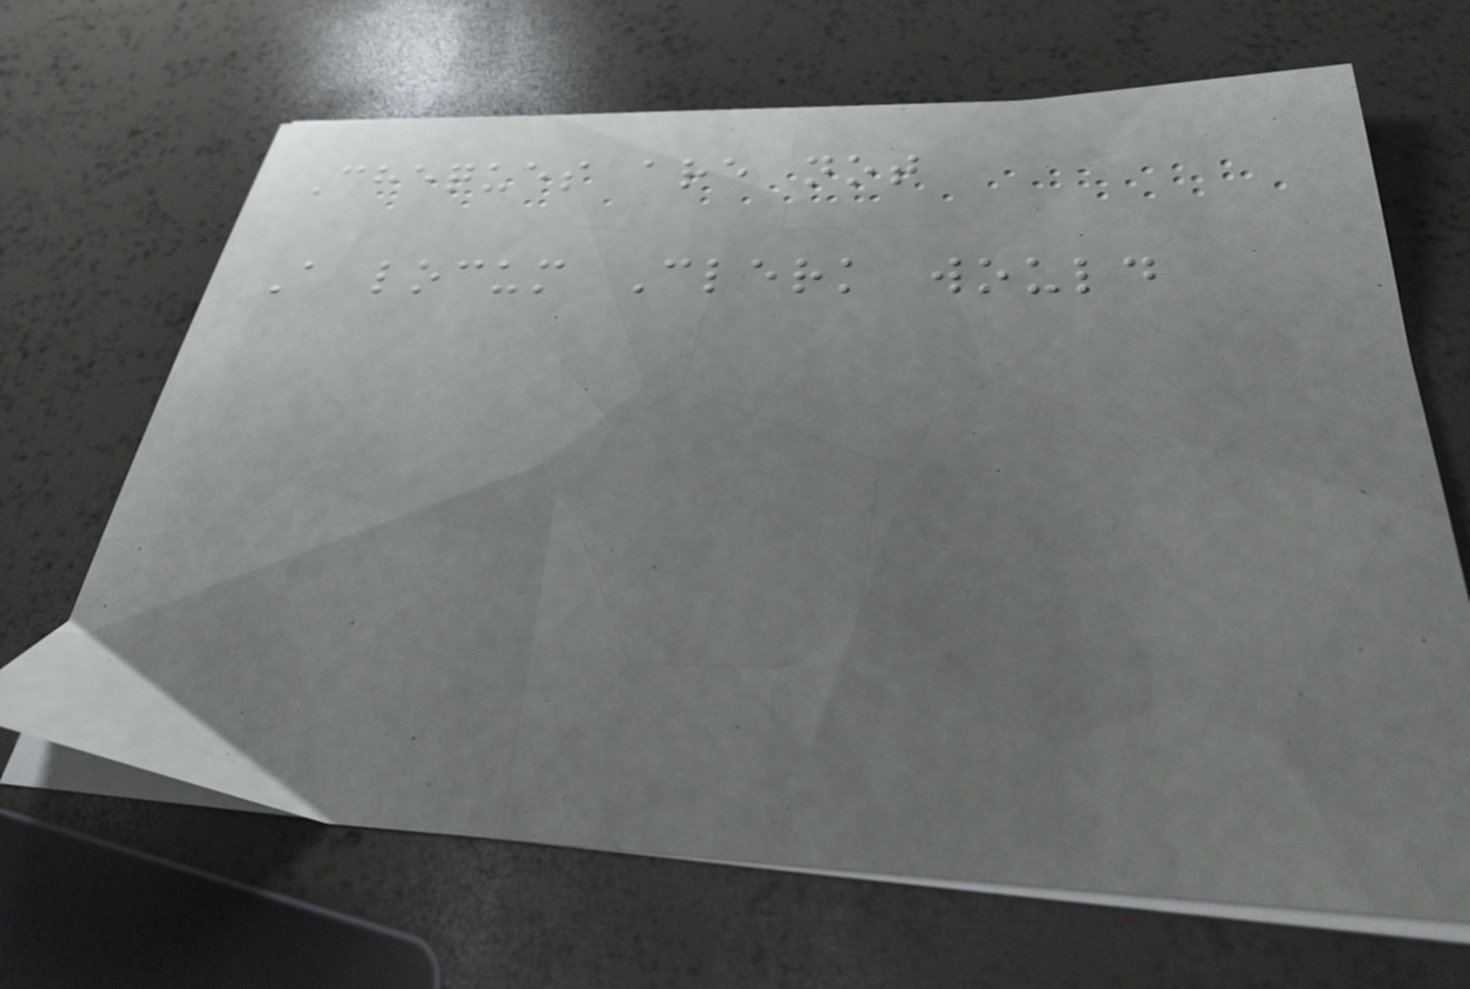Cheques are not
A locum Clerk would
